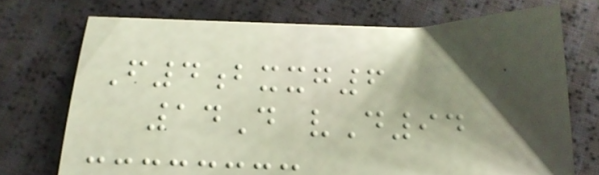F4bxxg6
14D vD94
